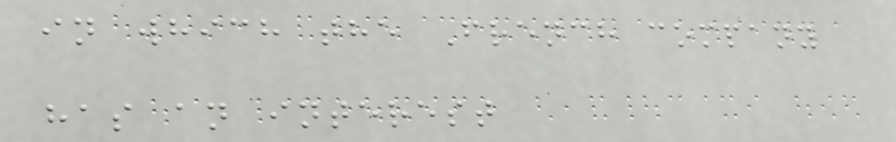in which the French company
has an interest
